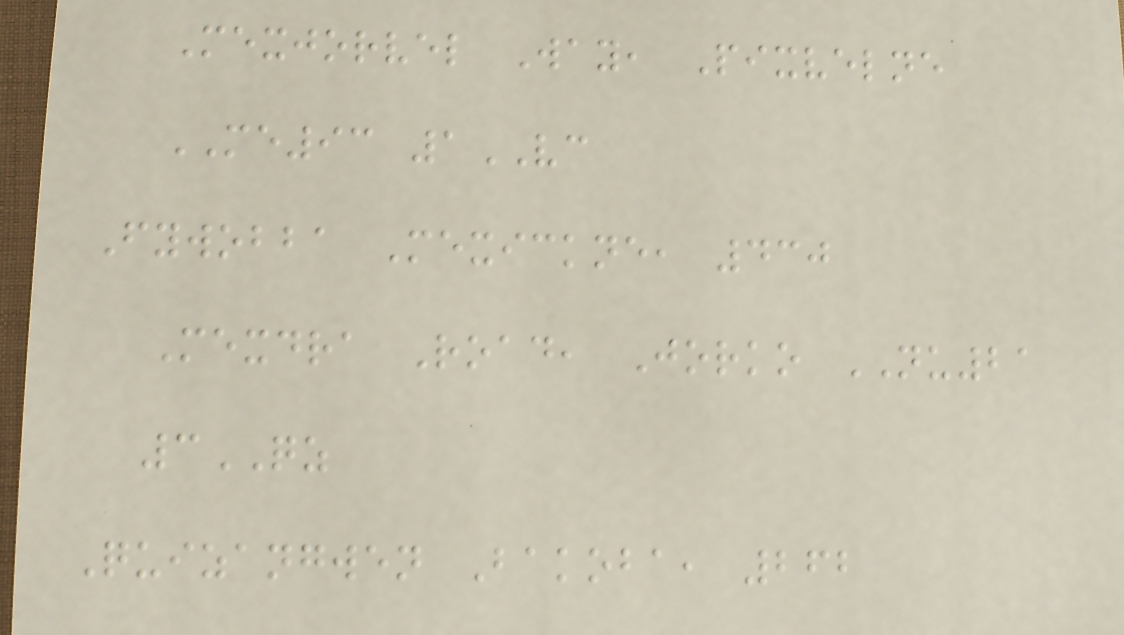Mexjorvel Way, Pixvelne
ME93 1VC
Fywobba Mexickne, 430
Mexdra Road, Jorko NU21
3QZ
Quizangwen Bakoba, 262
